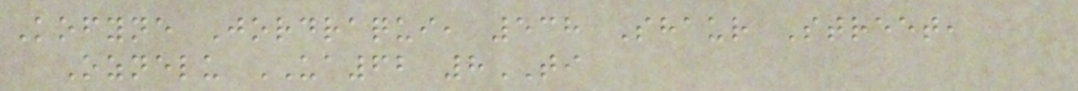Kofyne Jordraqui, 538 Shaur Street,
Oznelu UA62 8TI
